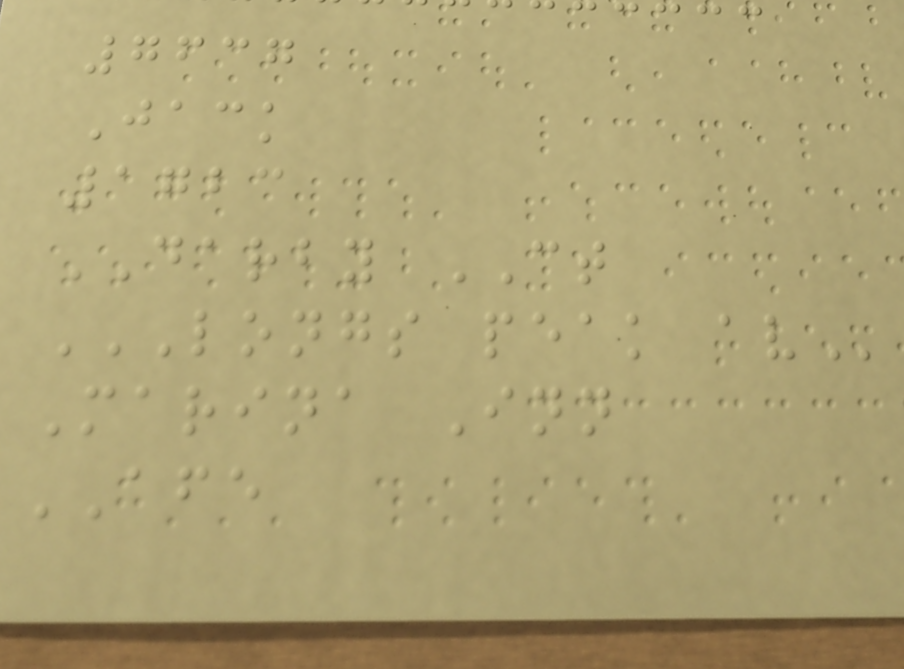7637
Jack
1723
DARBY CT
LONGS PEAK AV
Marina Inn
AFE
